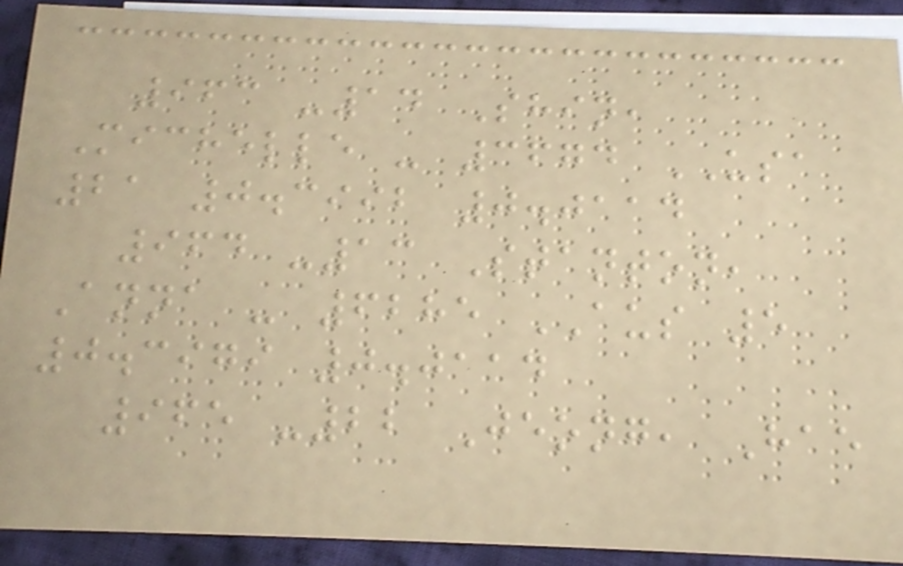963 -14 Shin,
Michelle - 3674 USA
21 0.3992 0.0114
964 -13 Stanton,
Anna - 6285 AUS 5
0.3979 0.0114
965 -22 Jeong, Hae
